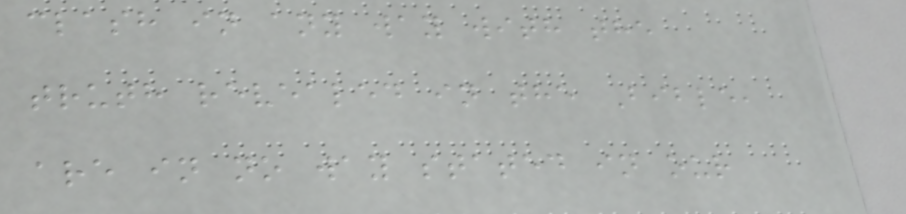clash in any way with the
truth revealed in the Bible,
are in no way stated in our
